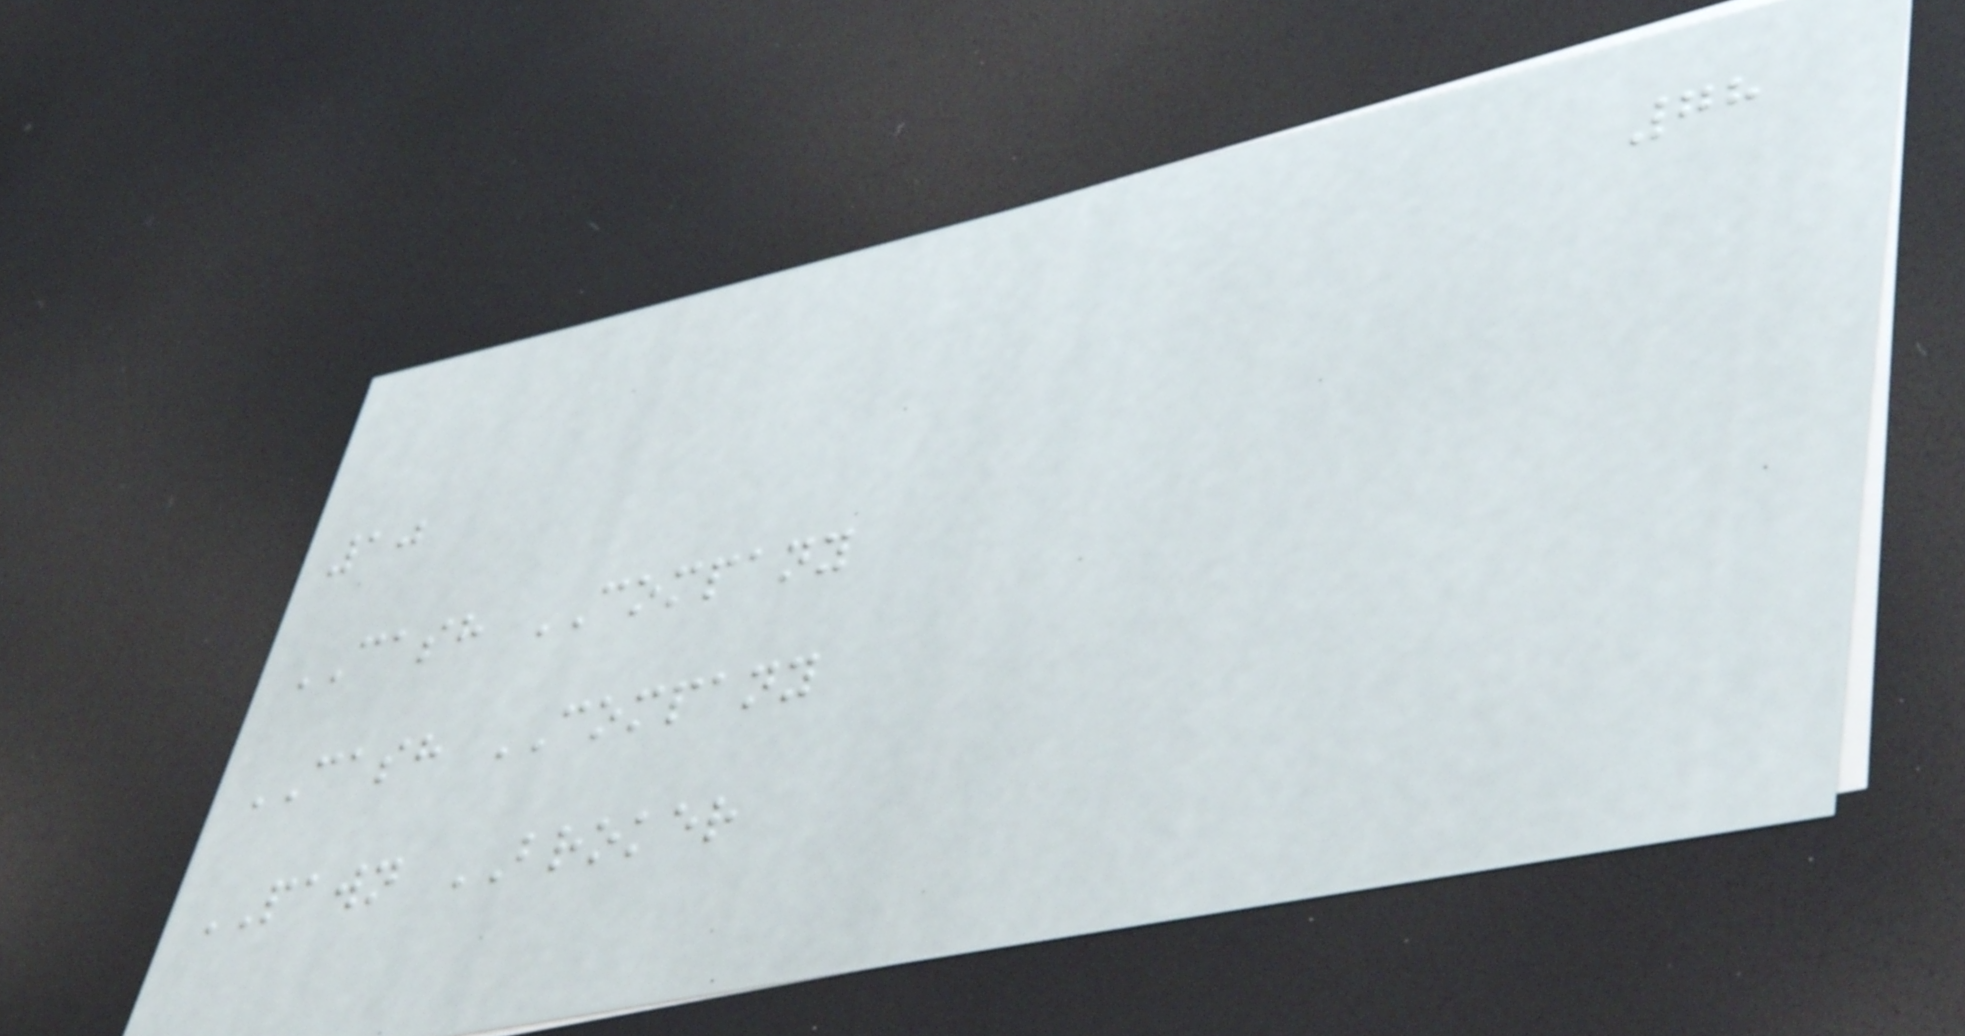78
10
CASH COMPANY
CASH COMPANY
PAWN BROKER
